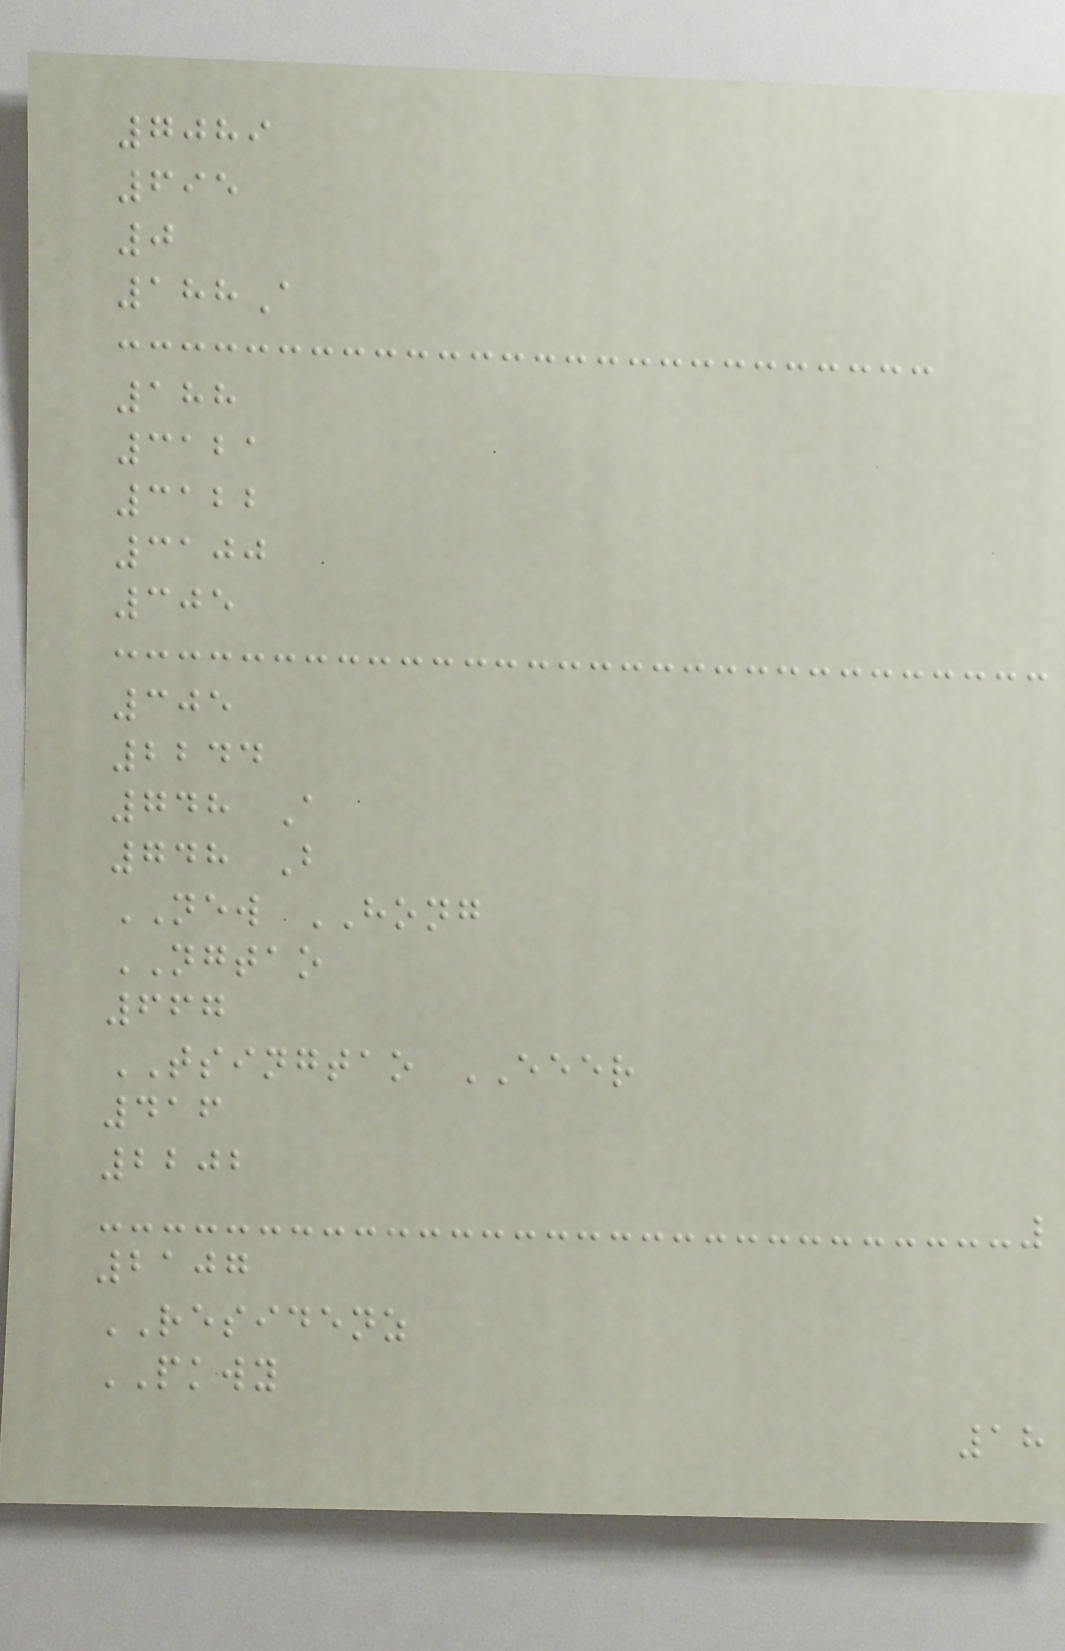7089
695
0
188A
188
3121
3122
3100
305
305
2244
748 A
748 B
NEW HONG
NGTAO
667
TSINGTAO EEER
416
2202
2107
RESIDENZ
PKWY
18
